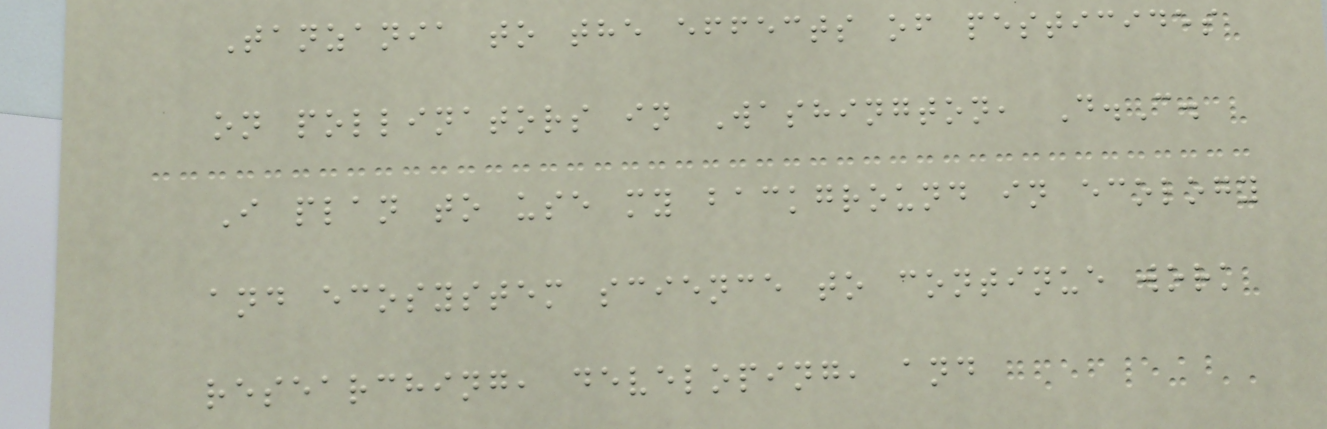Tanzania to the effects of pesticides
on pollinators in Washington, D.C.
I plan to use my background in ecology
and ecosystem science to continue work
researching, developing, and
